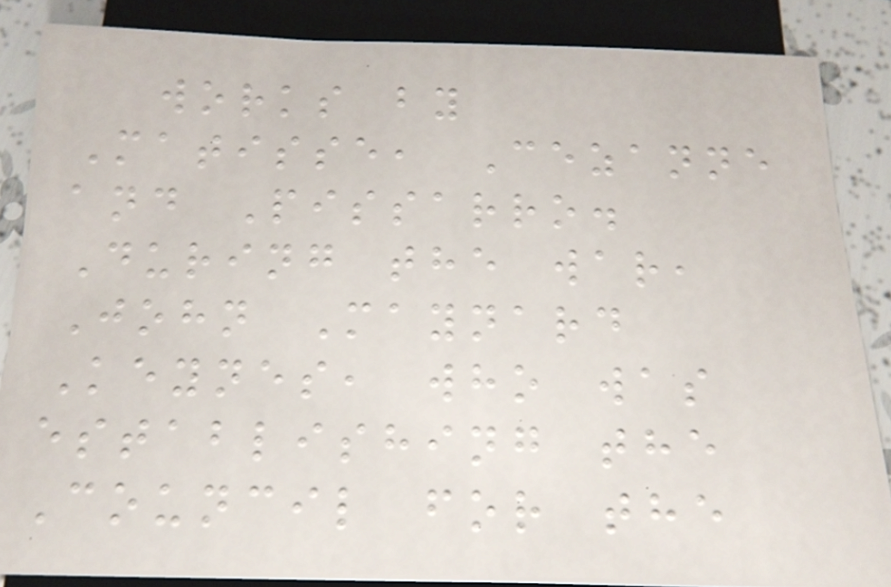works by
Matisse, Cezanne
and Pissarro.
During the war,
John Maynard
Keynes, who was
establishing the
Council for the
